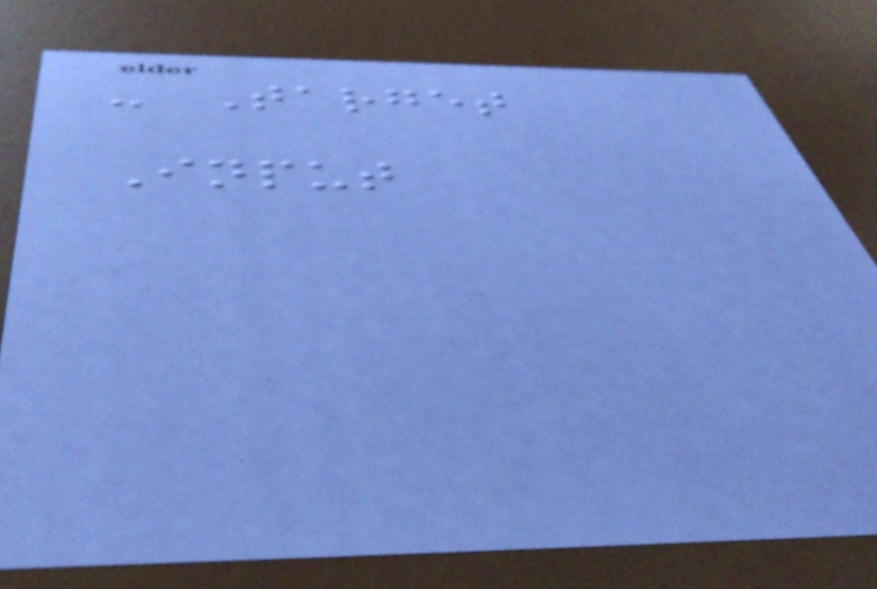- Target
Input
